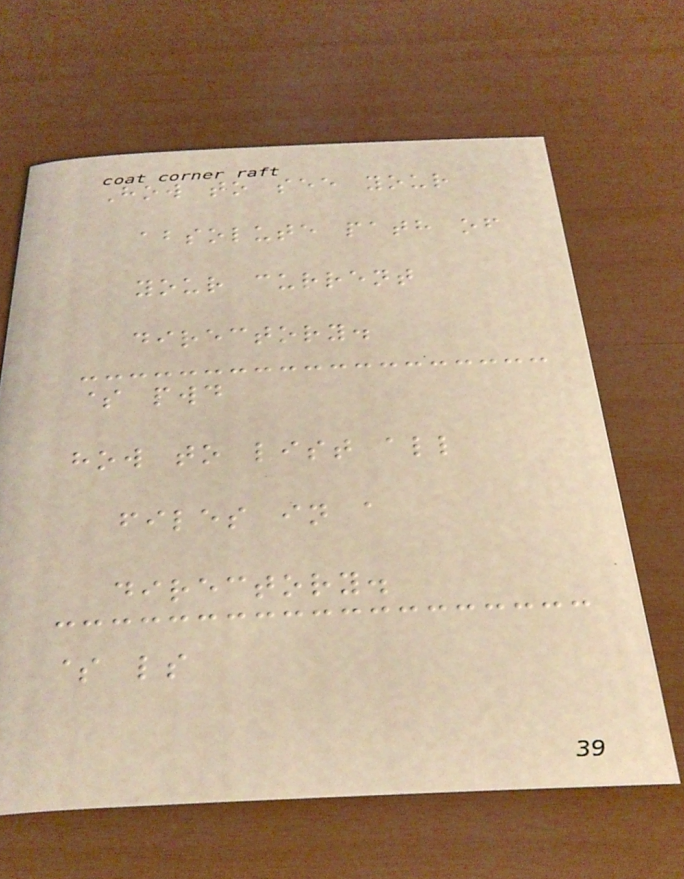How to see your
absolute path of
your current
directory.
$ pwd
how to list all
files in a
directory.
$ ls
